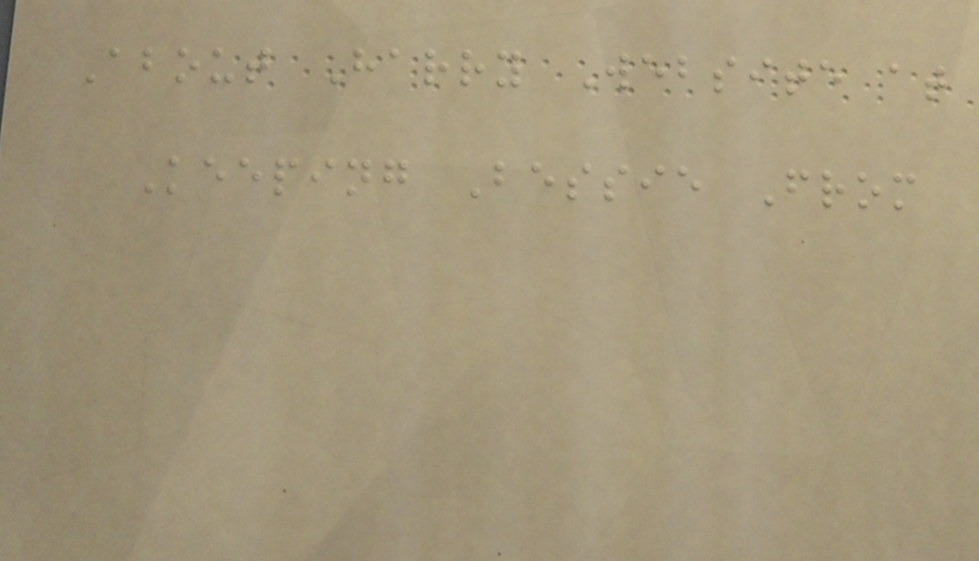About Harry Website at
Keeping Bessie From
